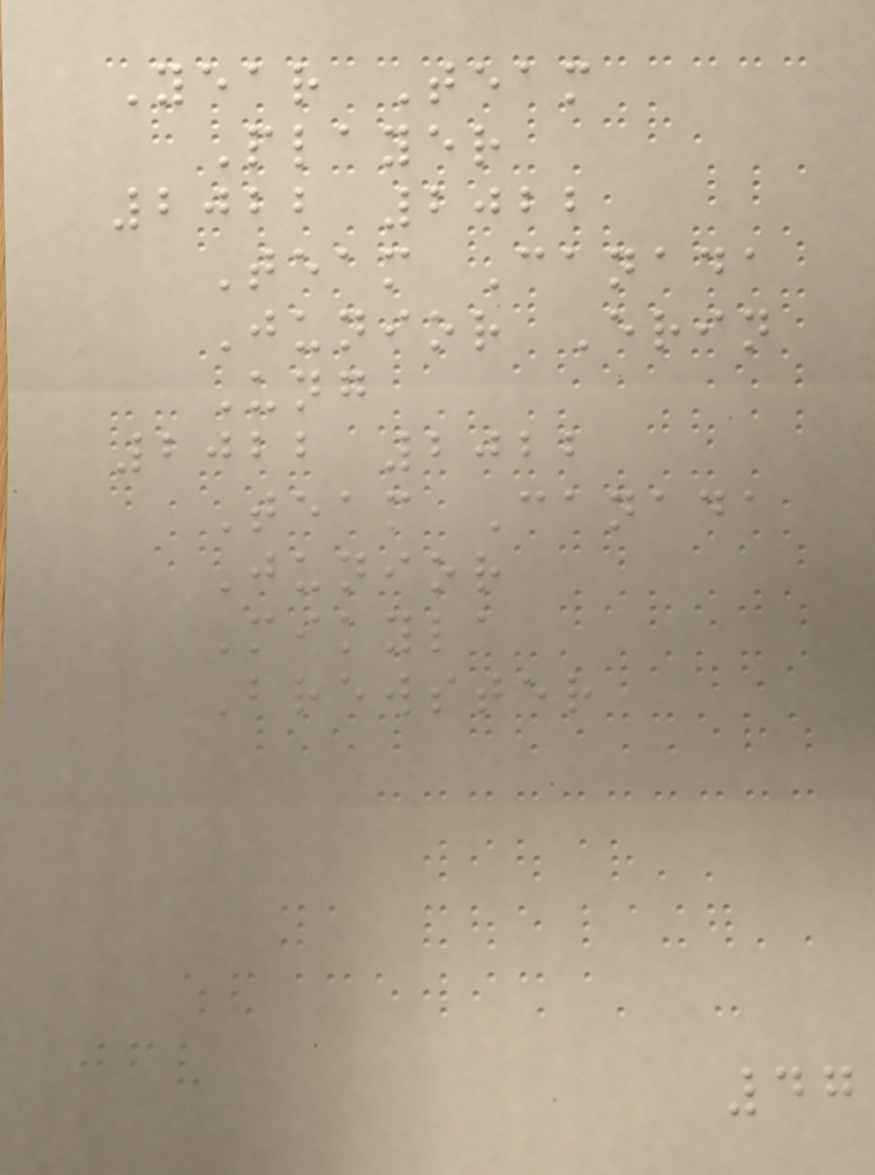Year Team
Player
2022 2022
Team Canada
Junior Erin
Ung
2022 2022
Team Canada
Junior
Mikyla
Brewster
47
